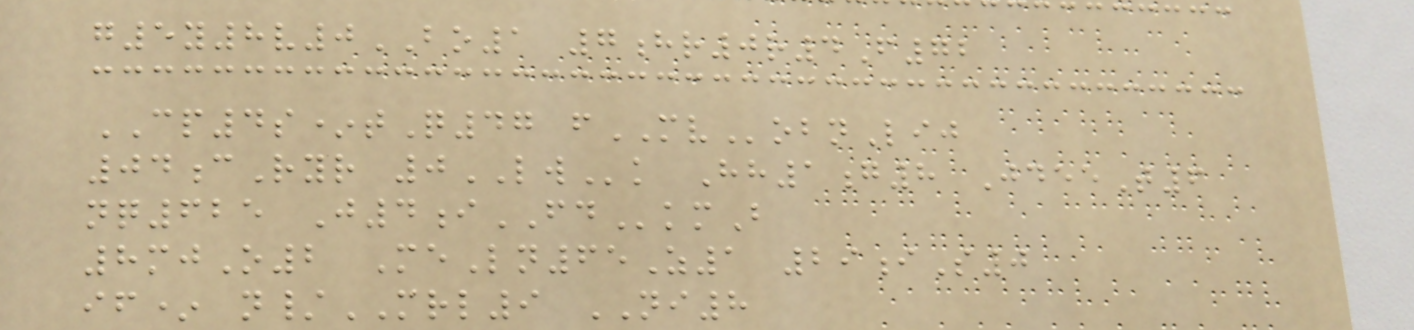g5y8v0BO1 7hr0r4F72
CP4s*tQ47 fMVobnLij
04cRyr 0LWk Hh1g8 JdeeT6
nq625 J4iFDkmB
8mjO2 MeLn65Z1 29iS0
if* n/MRL9 NI8
